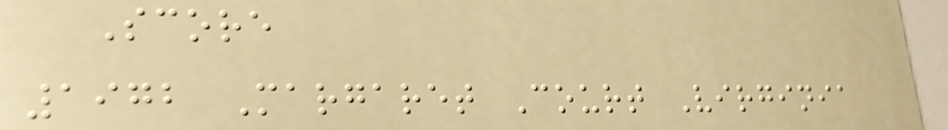Score
1972 Margaret Court Virginia
